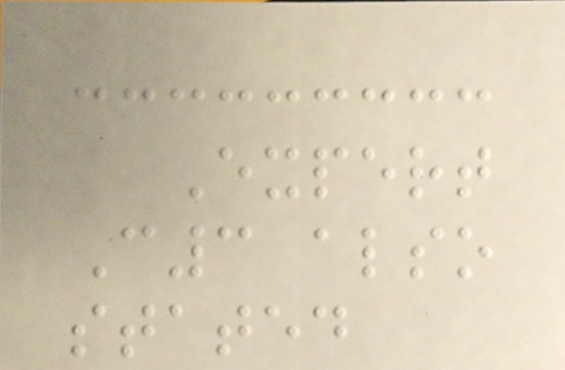Expert
C3 also
stated
